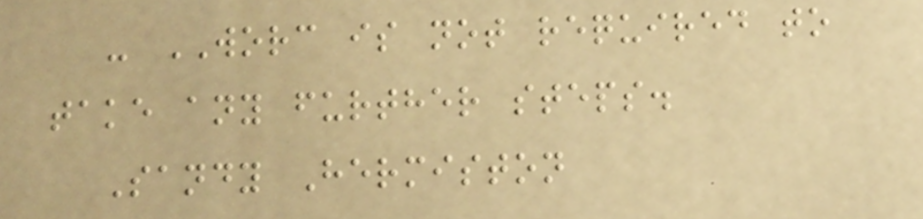- WORC is not required to
take any further steps.
Sandy Hermiston
